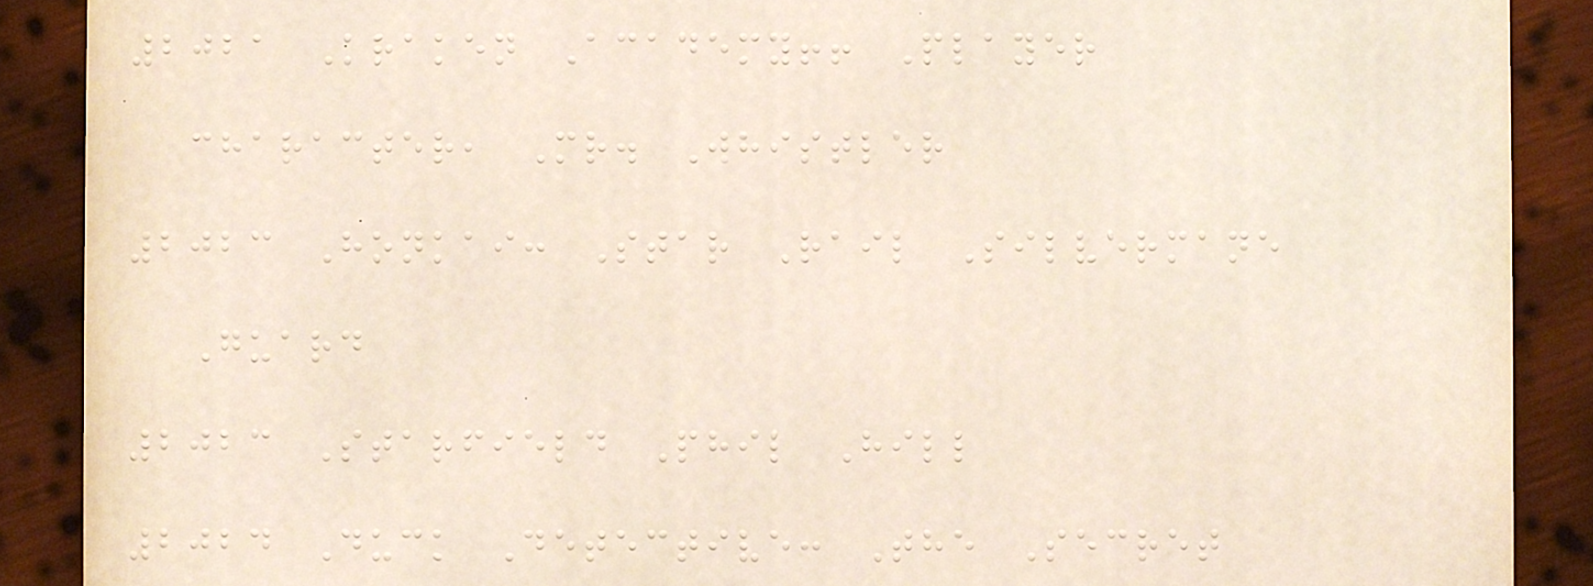2021 Kraken Academy!! Player
character, Mr. Whistler
2023 Honkai: Star Rail Silvermane
Guard
2023 Starfield Phil Hill
2024 Duck Detective: The Secret
